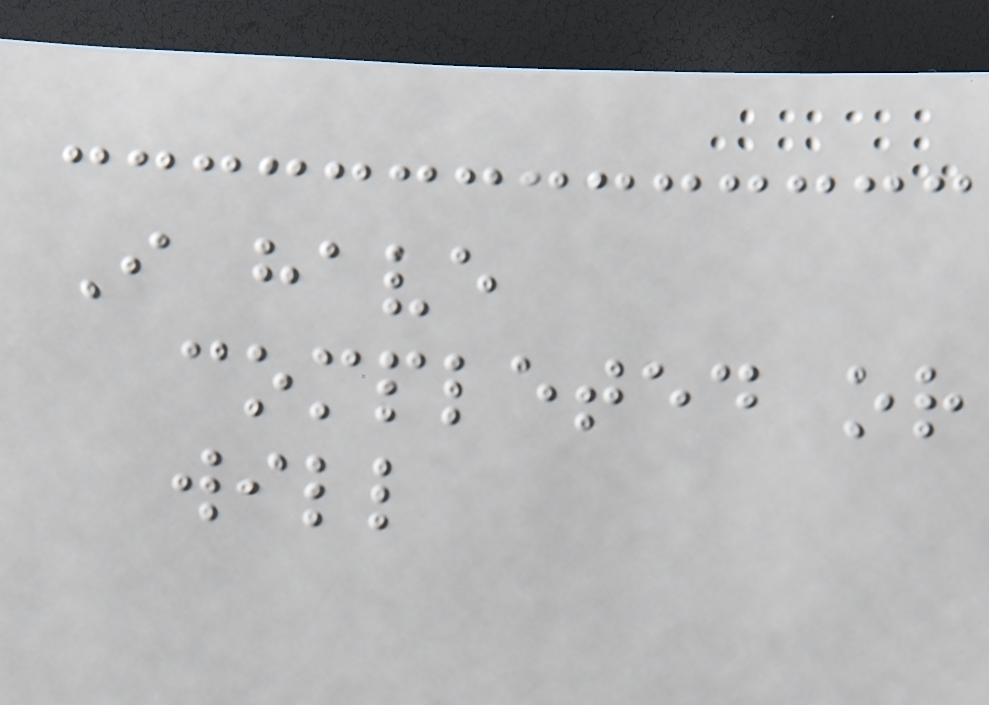I have
completed or
will
